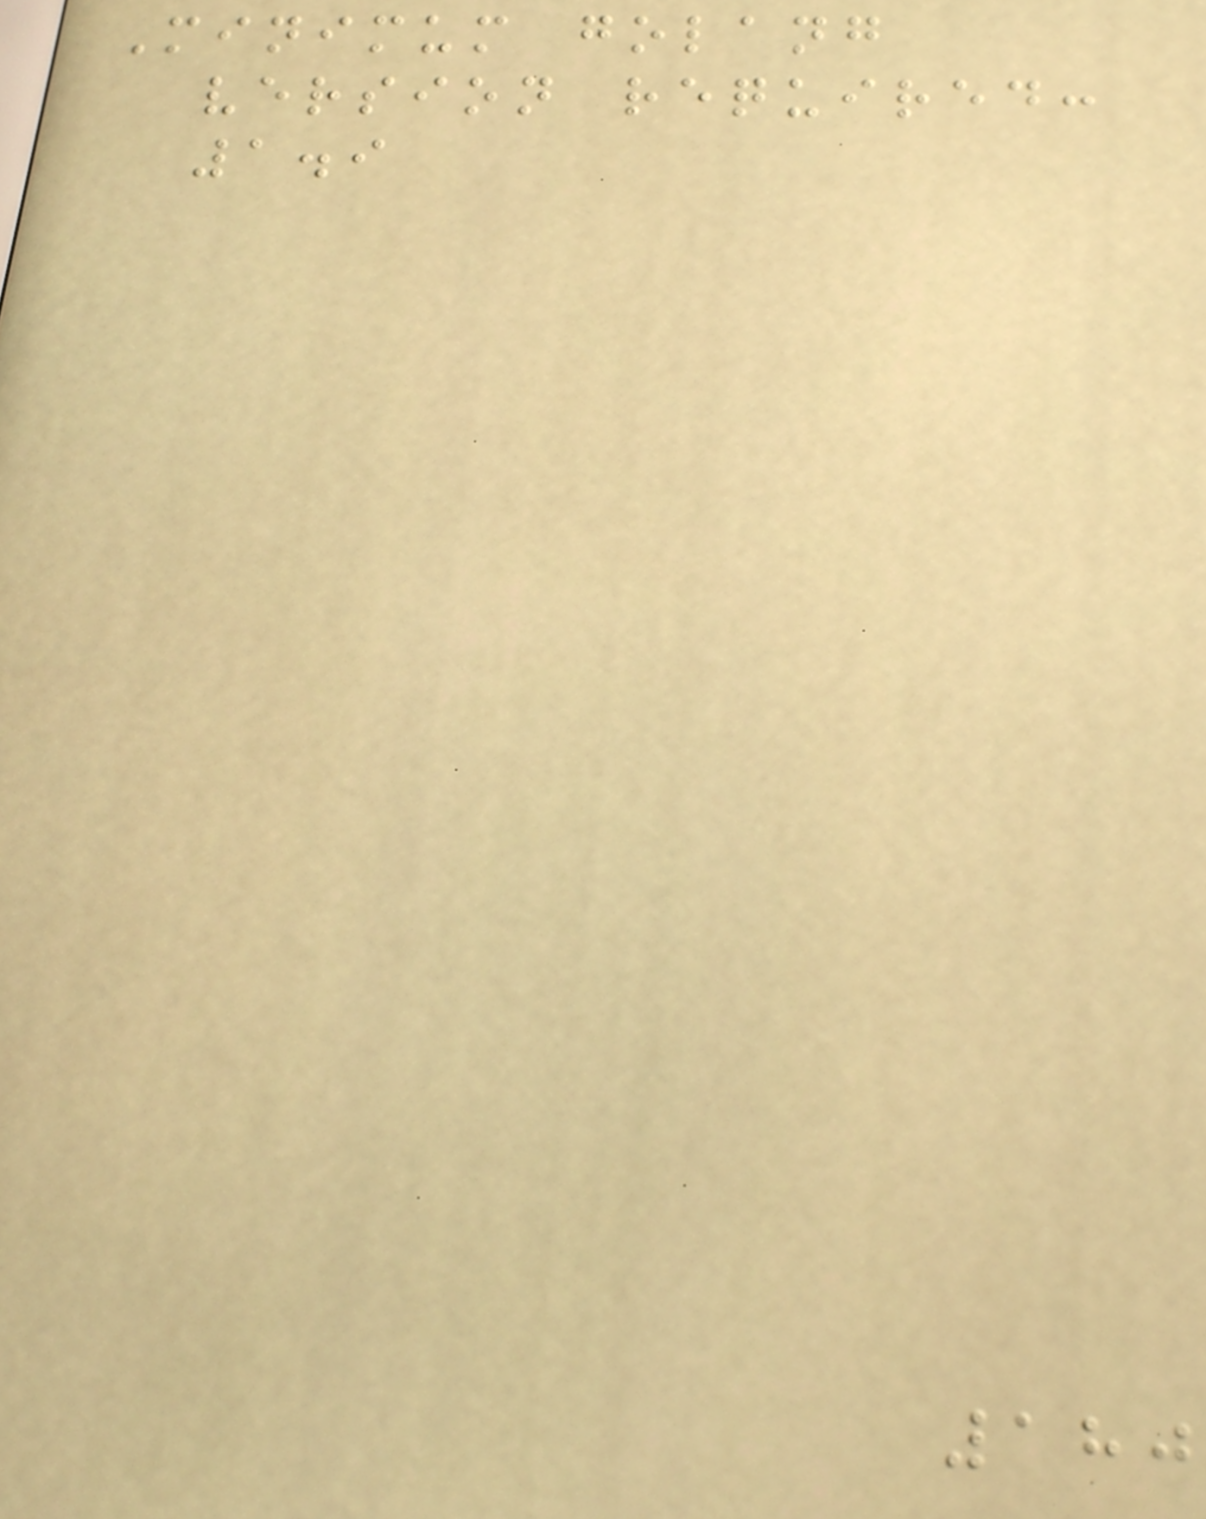Minimum golang
version required:
1.9
180
